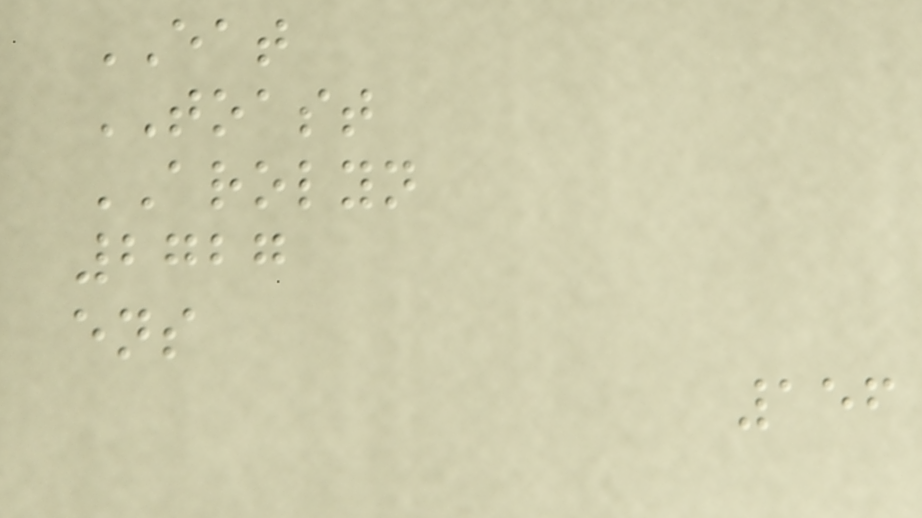EAT
TOAST
AROLYN
2727
ens
156
